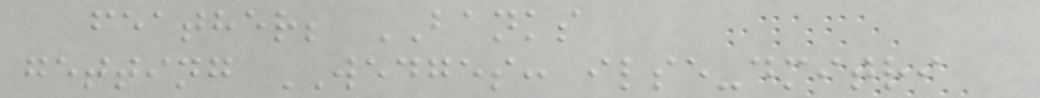feather; BANKS
getting WEDGES: ilse-dmitri
